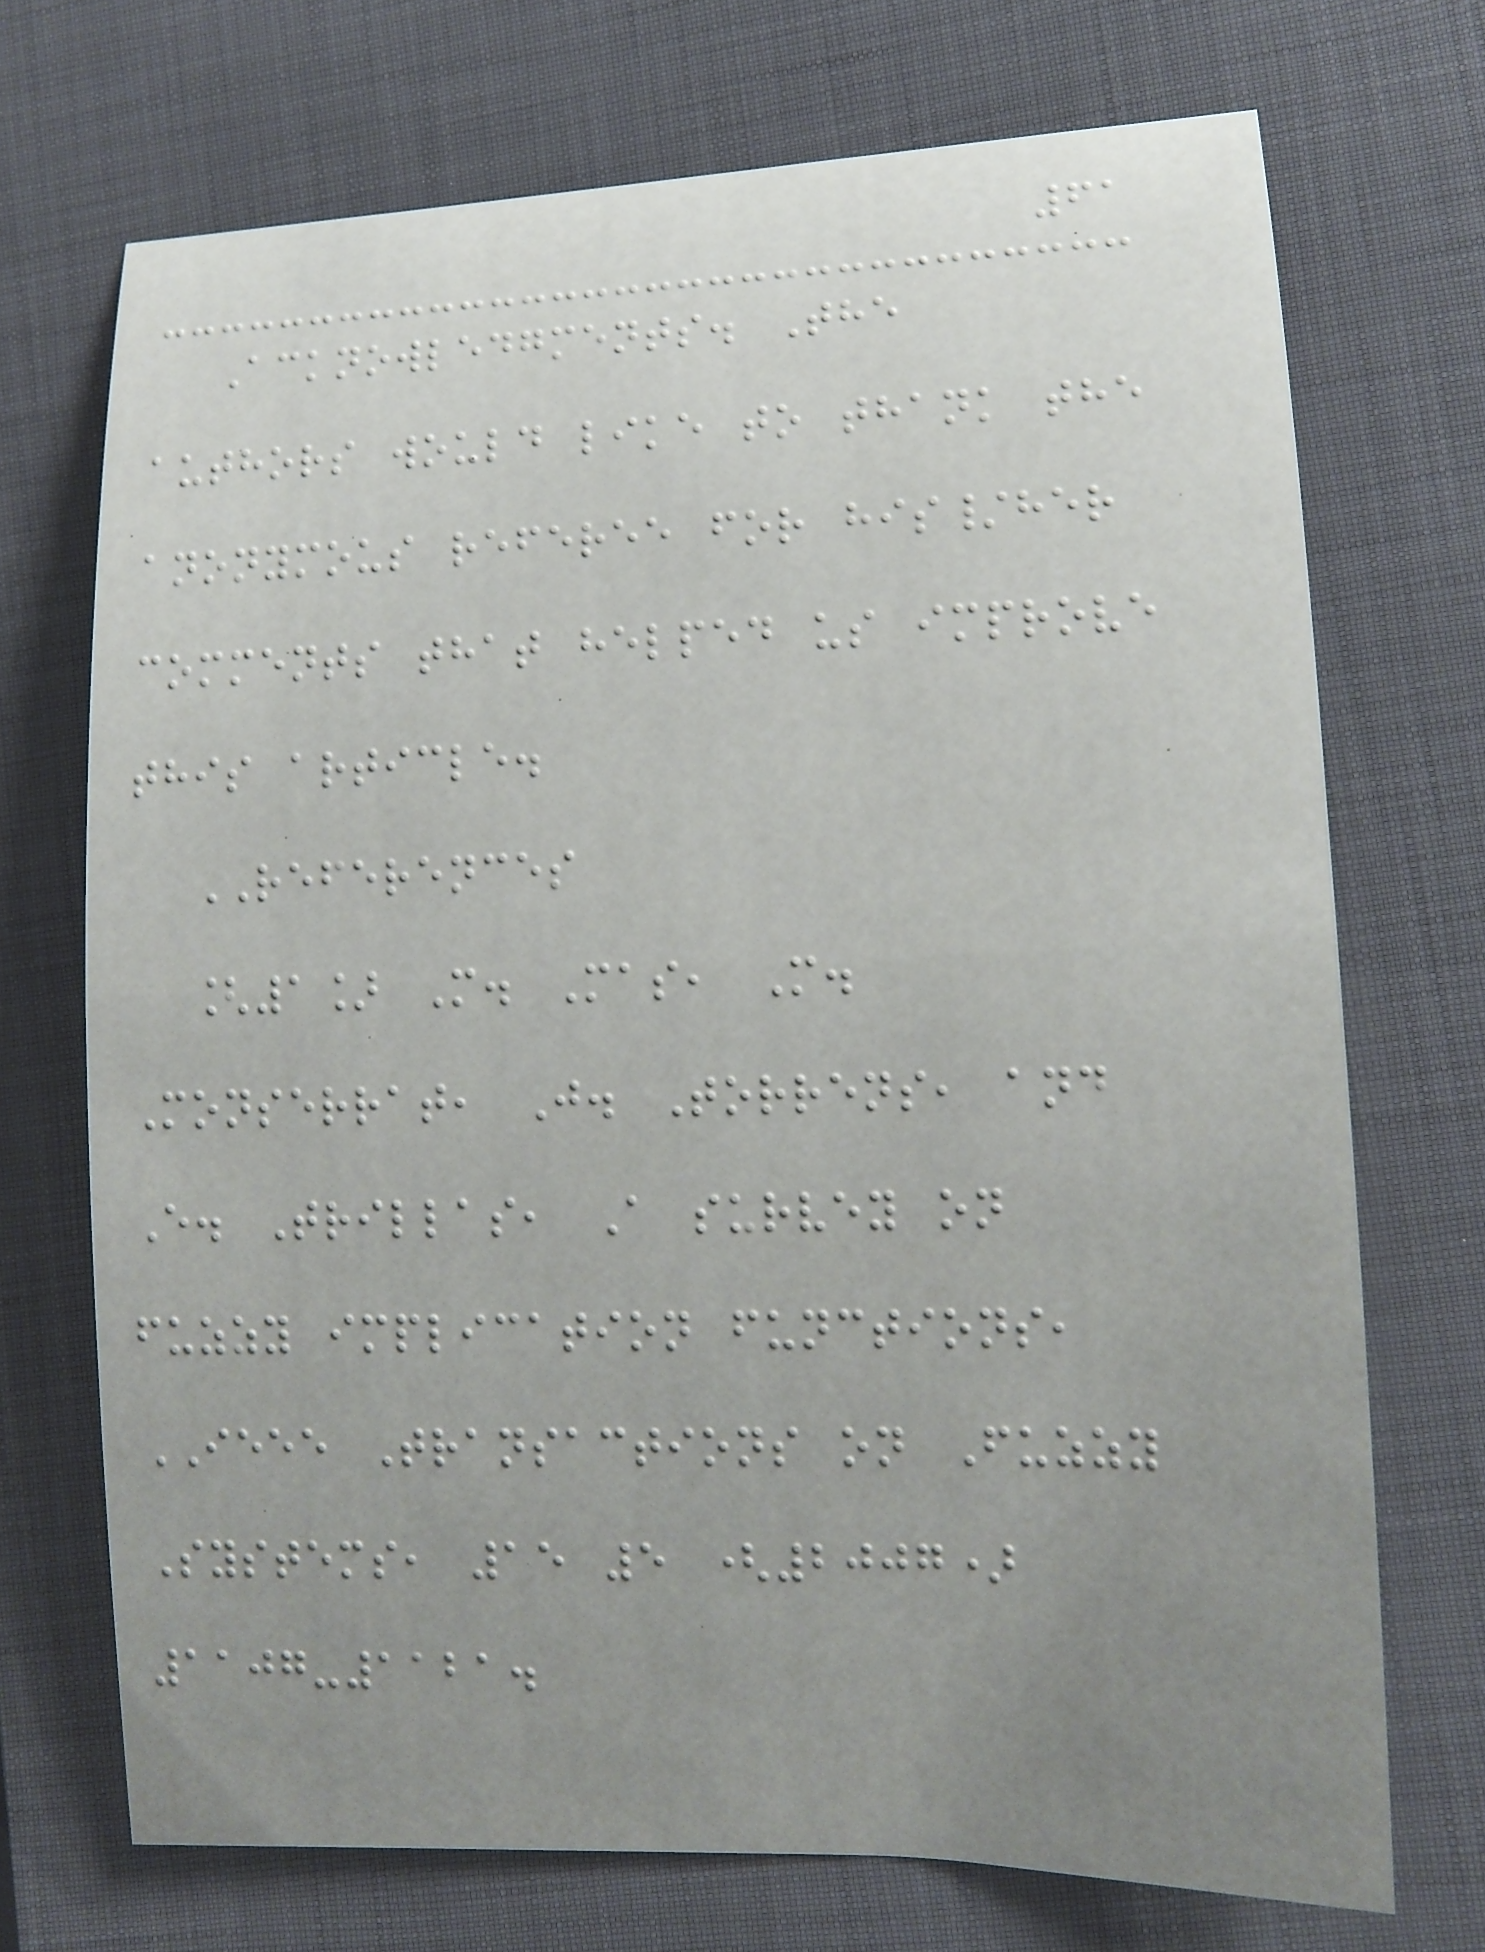61
Acknowledgments. The
authors would like to thank the
anonymous referee for his/her
comments that helped us improve
this article.
REFERENCES
[1] M. Mas, M.
Monserrat, J. Torrens, and
E. Trillas, A survey on
fuzzy implication functions,
IEEE Transactions on Fuzzy
Systems, 15 5 (2007)
1107-1121.
